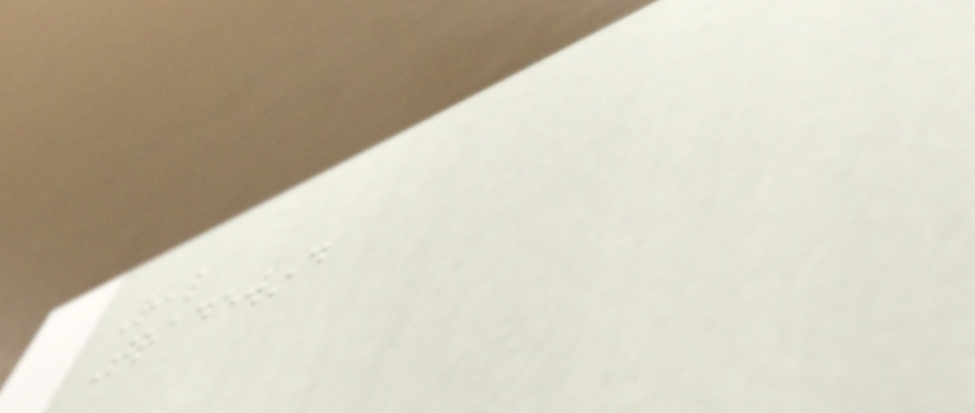Real
Tradewind
